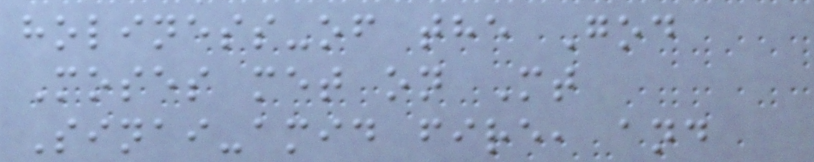holiness-of the God
Moses met on Mt
Sinai-amid fire, and
